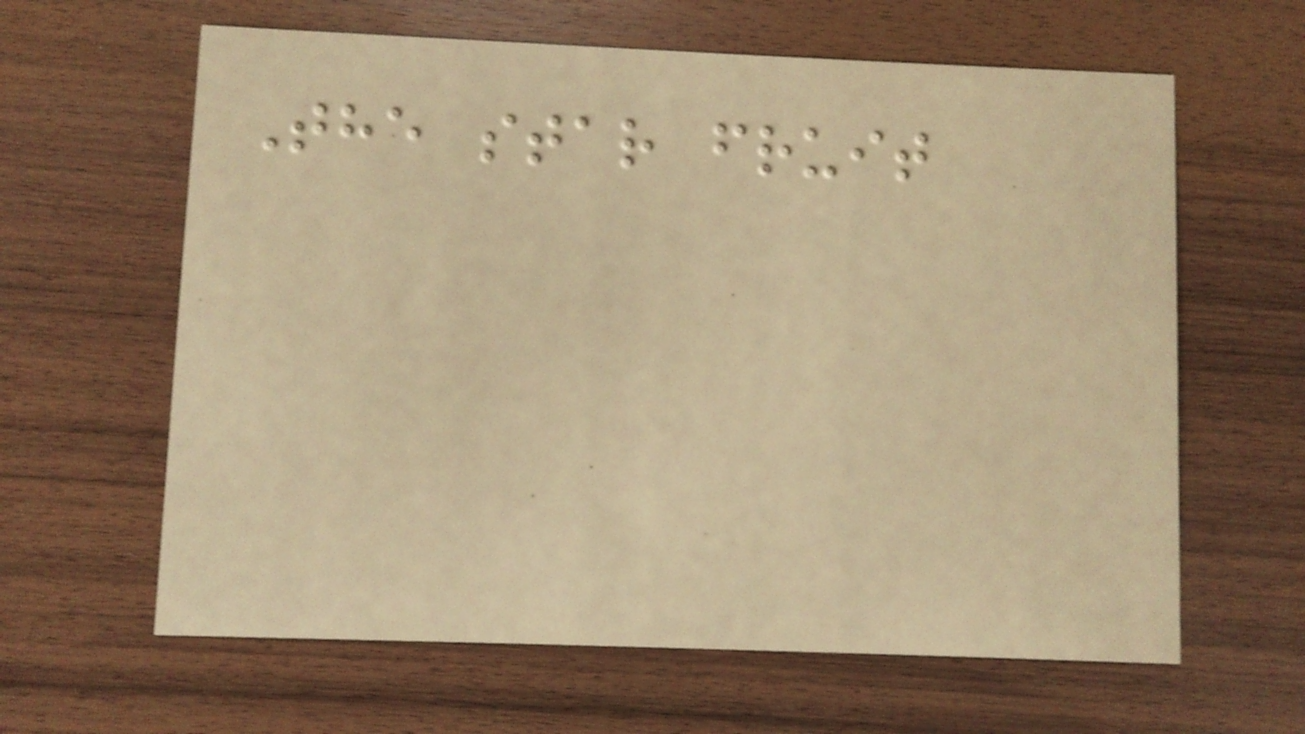The star fruit
